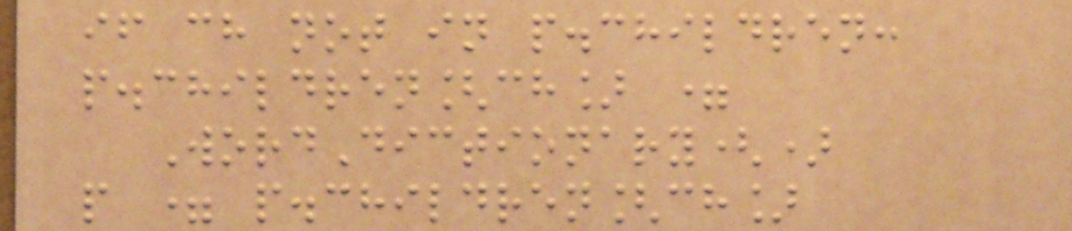if ch not in p.children:
p.children[ch] =
WordDictionary()
p = p.children[ch]
